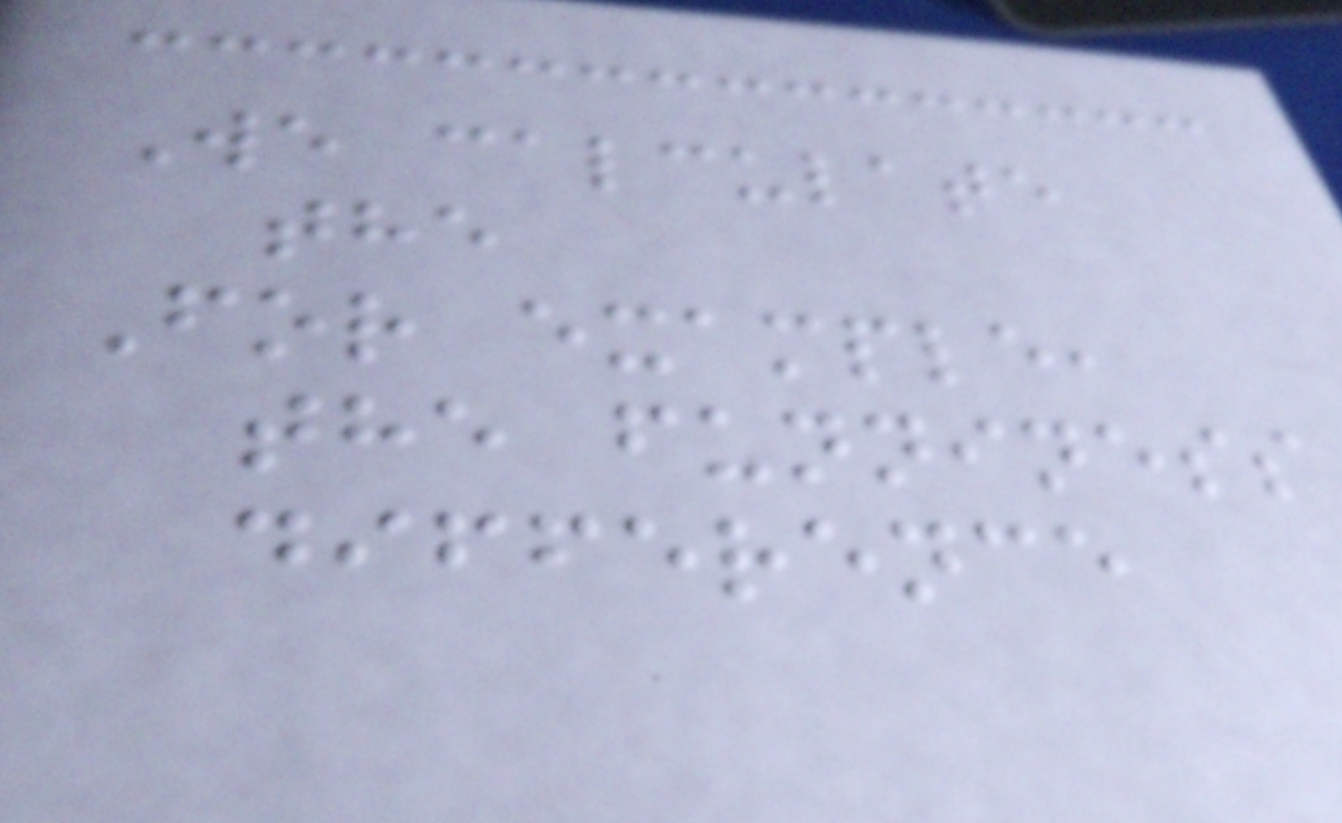We calculate
the
For example,
the funniness
difference
